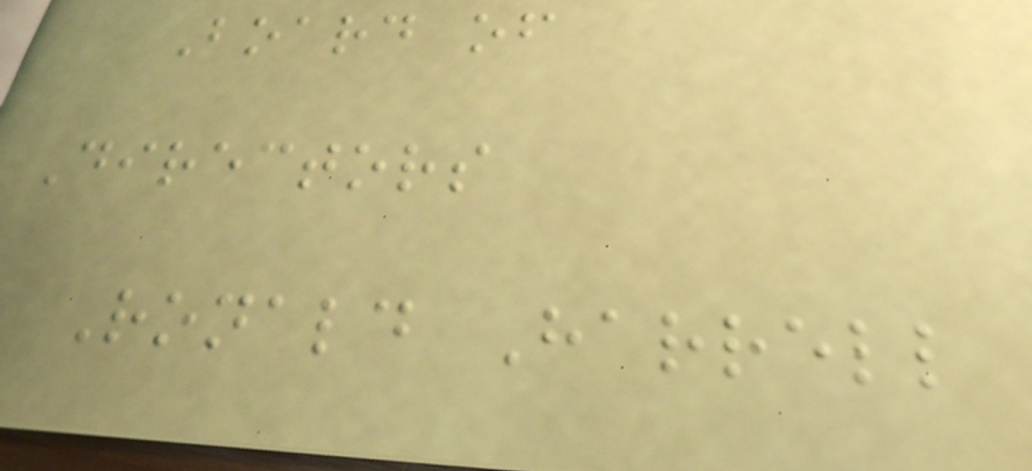Board of
Directors
Ronald Harrell
